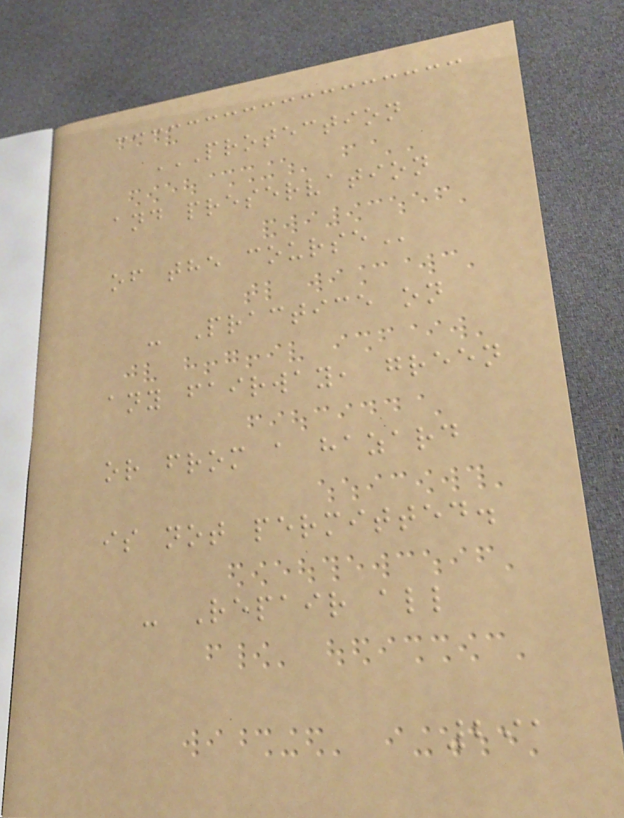PROTECTION
AND PRESERVATION
OF THE COURSE
- Practice on
any fairway, green
or from a hazard
is not permitted.
- Repair all
291
